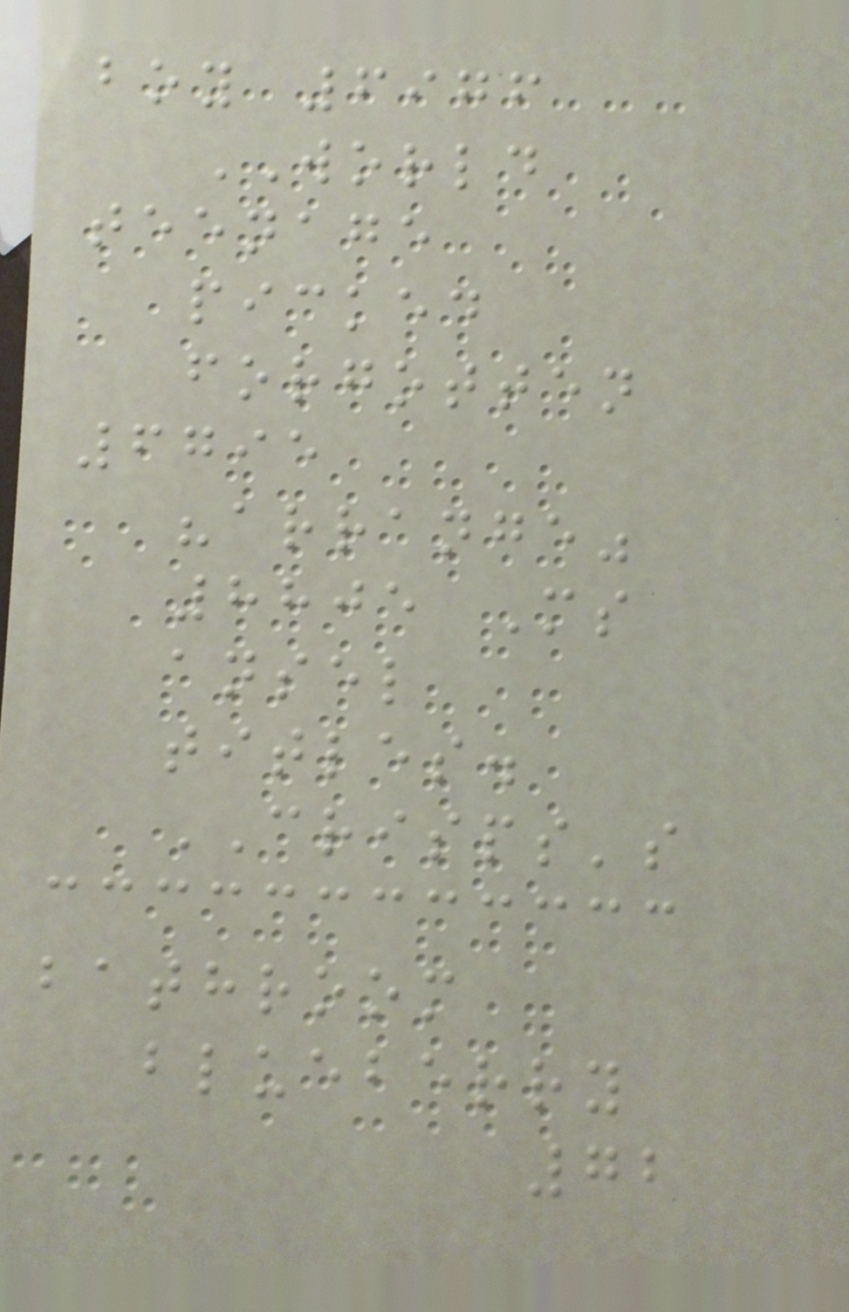boy 6976
WORLD
teenage
picked
forgotten
6795
"arrange"
8805 Ms
ansel
titles.
CRISPS's
bathroom
blueberry
72
